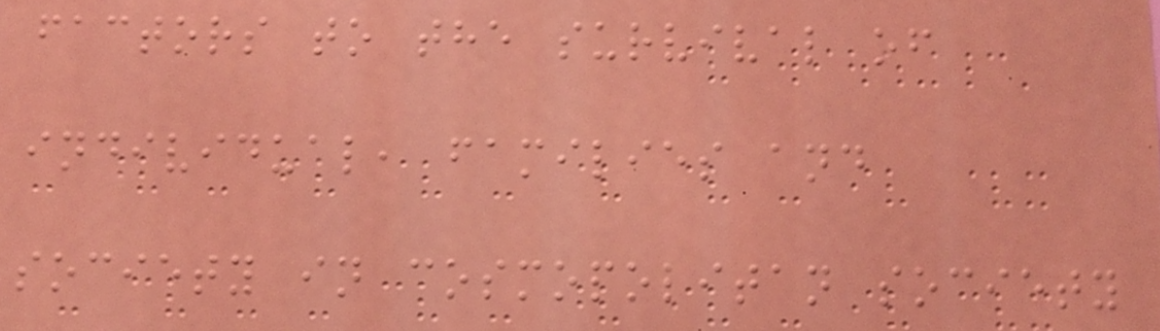factors to the survival of
individual, families and
society in cosmopolitan society
